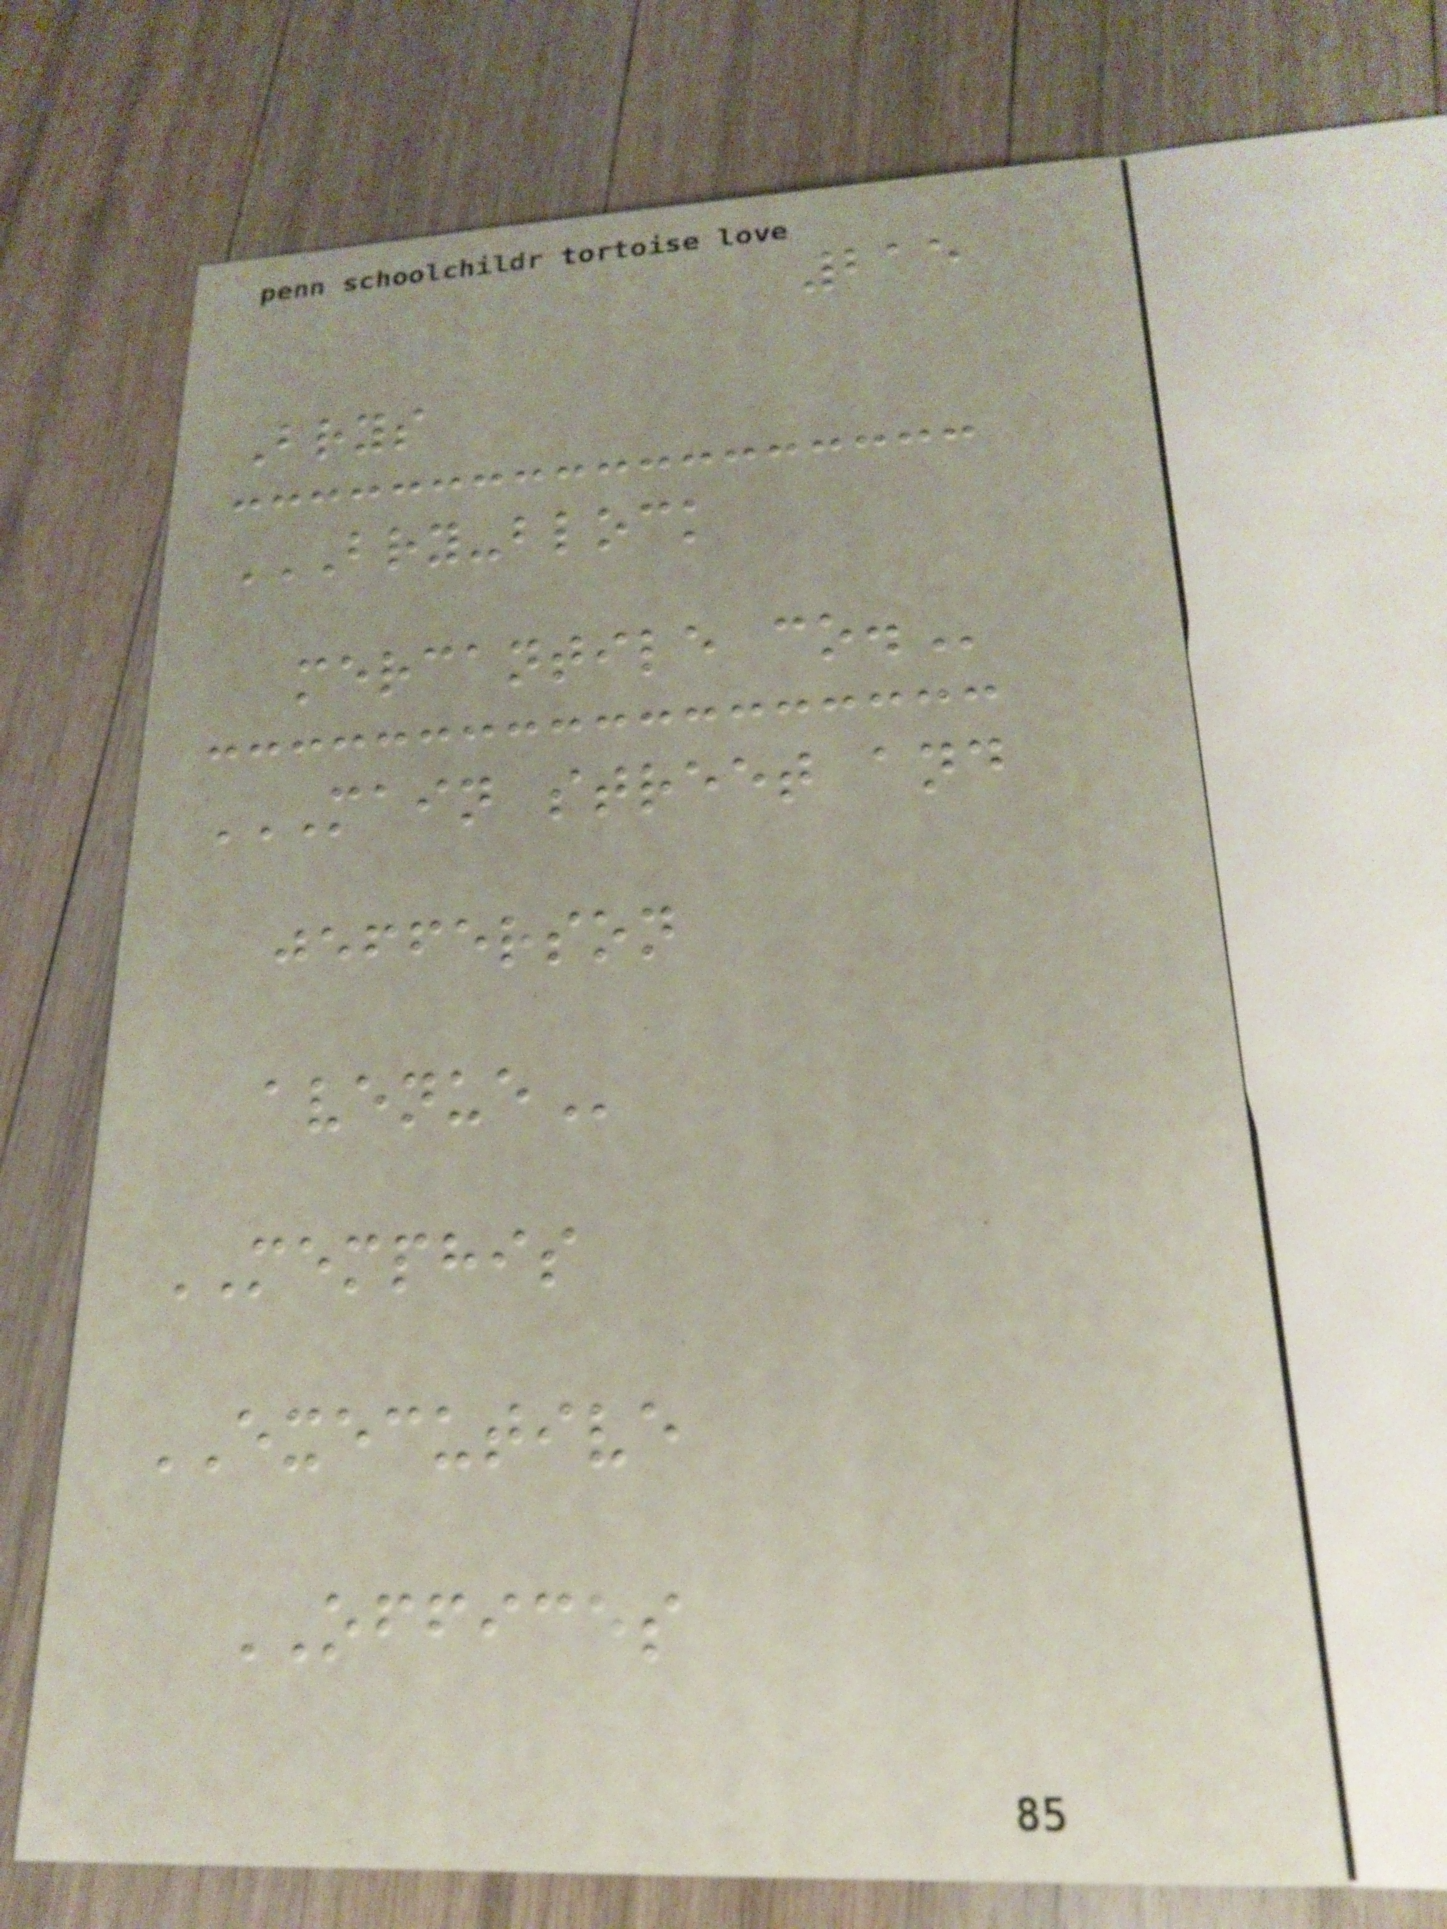215
Brys
BRY-BLOCK
MERCANTILE CO.
MAIN STREET AND
JEFFERSON
AVENUE
MEMPHIS
EXECUTIVE
OFFICES
